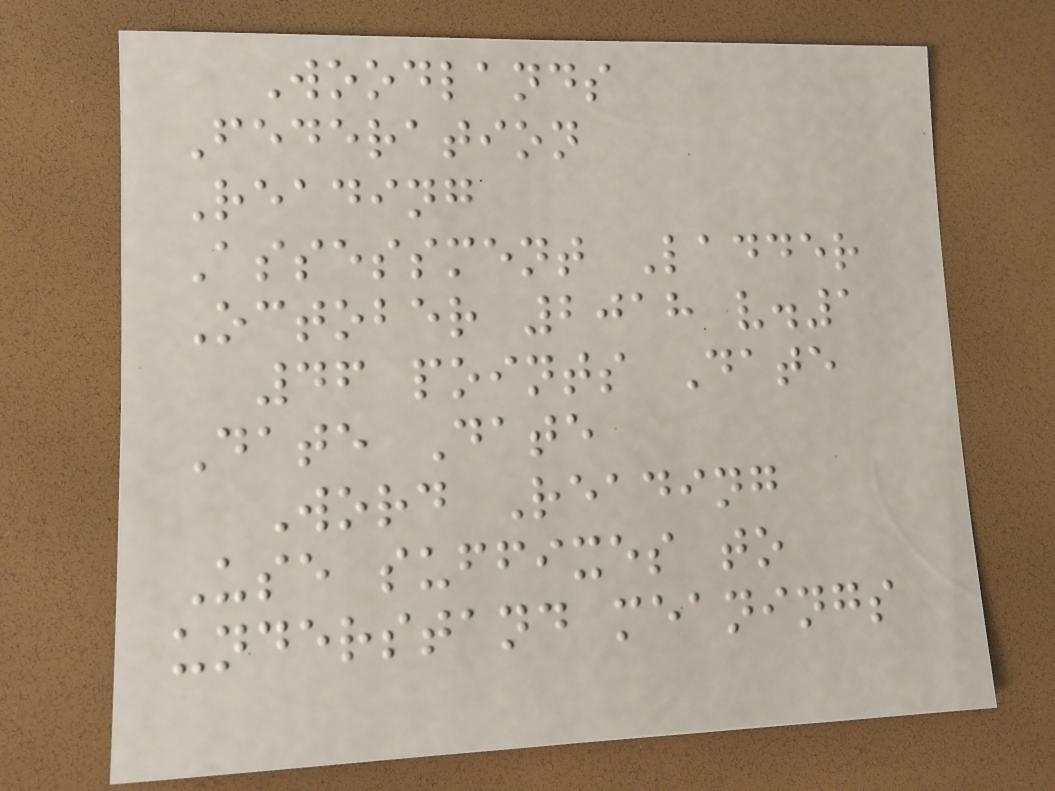Woodlands
Federation
Reading
Assessment Ladder
October 2018 v.1
46 points Date
Date Date
Word Reading
Use suffixes to
understand meanings
